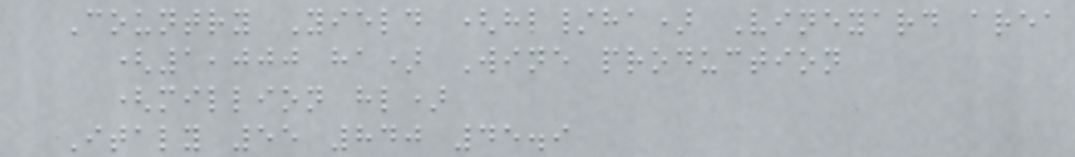Country Yield (hl/ha) Vineyard area
(1,000 ha) Wine production
(million hl)
Italy 55 840 45.9
